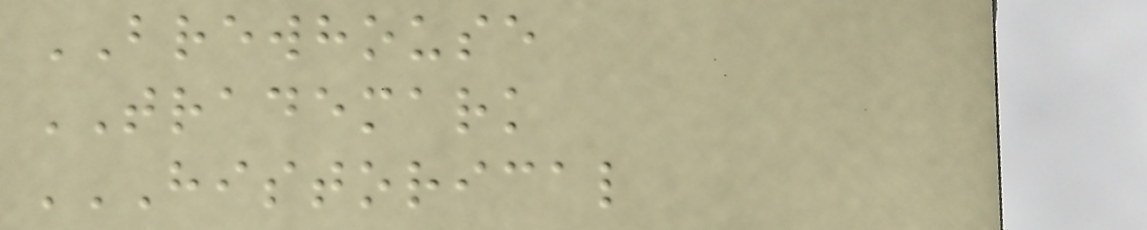BREWHOUSE
TRADEMARK
HISTORICAL
